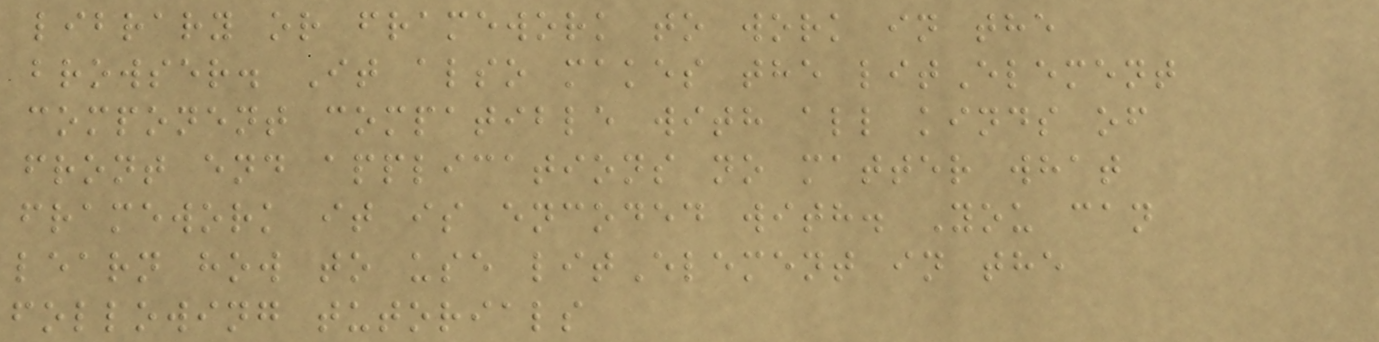library or framework to work in the
browser. It also makes the litElement
component compatible with all kinds of
front end applications no matter what
framework it is encoded with. You can
learn how to use litElement in the
following tutorials
